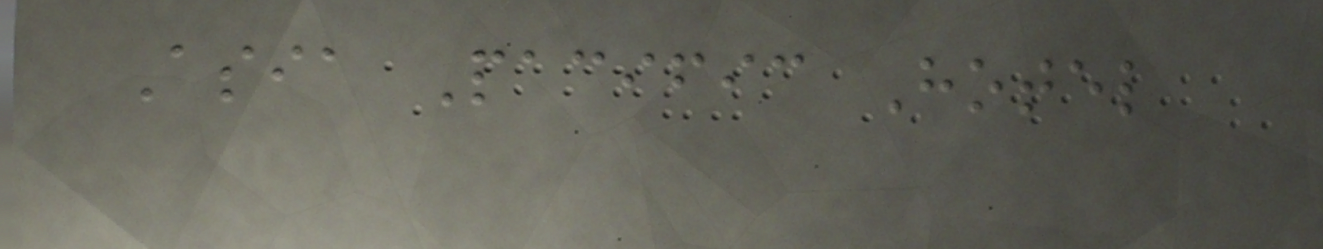Asia Pacific Hotel
